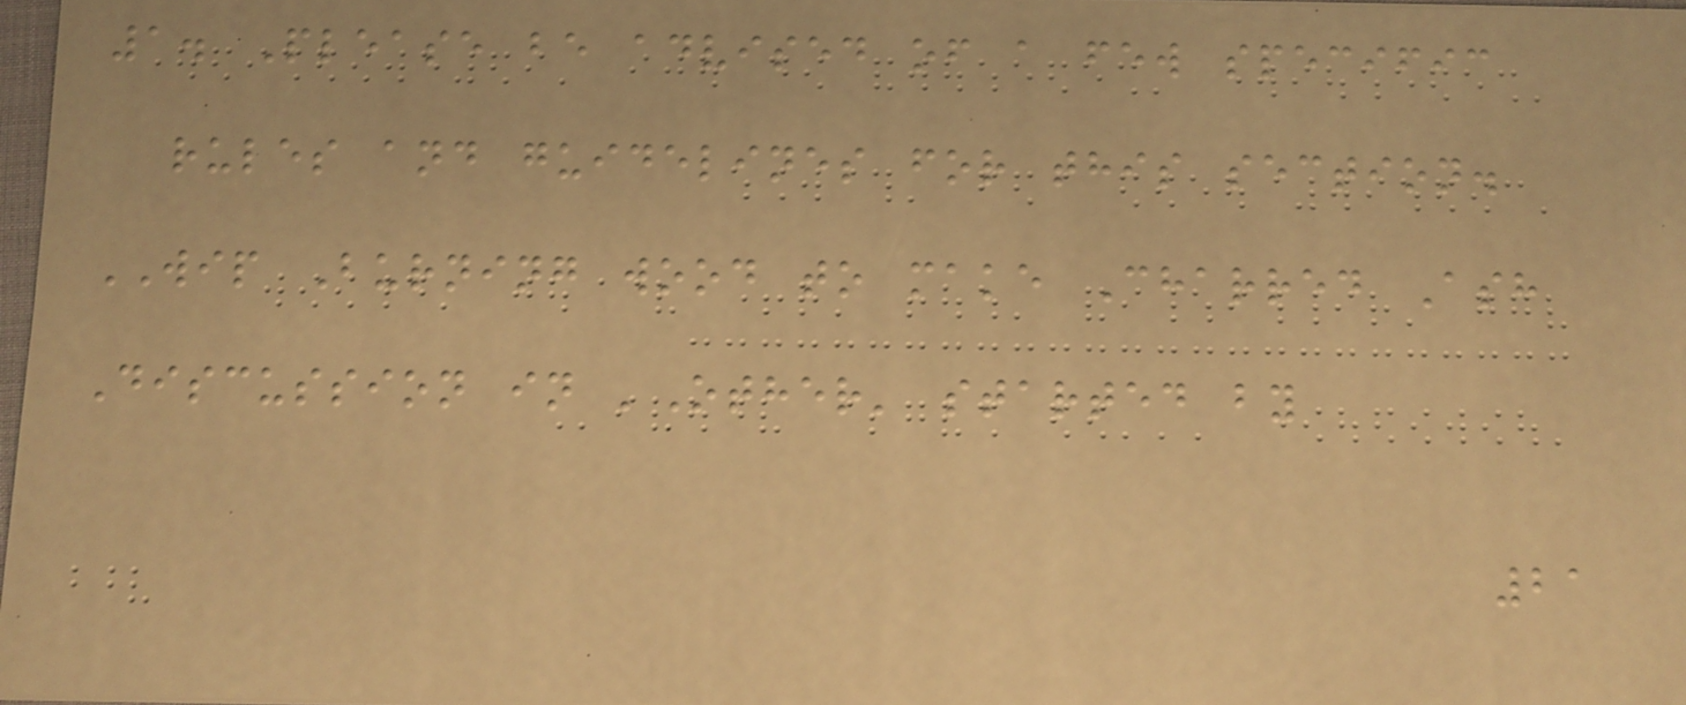1. Please be advised of a few specific
rules and guidelines for this section.
WIP Burning wood to make Charred Ash
Discussion in 'Other' started by
21
